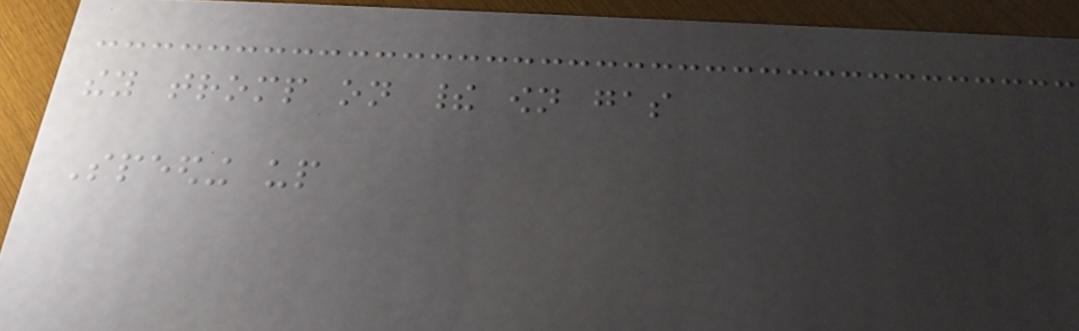they tromp on their own gas
Speeding up
